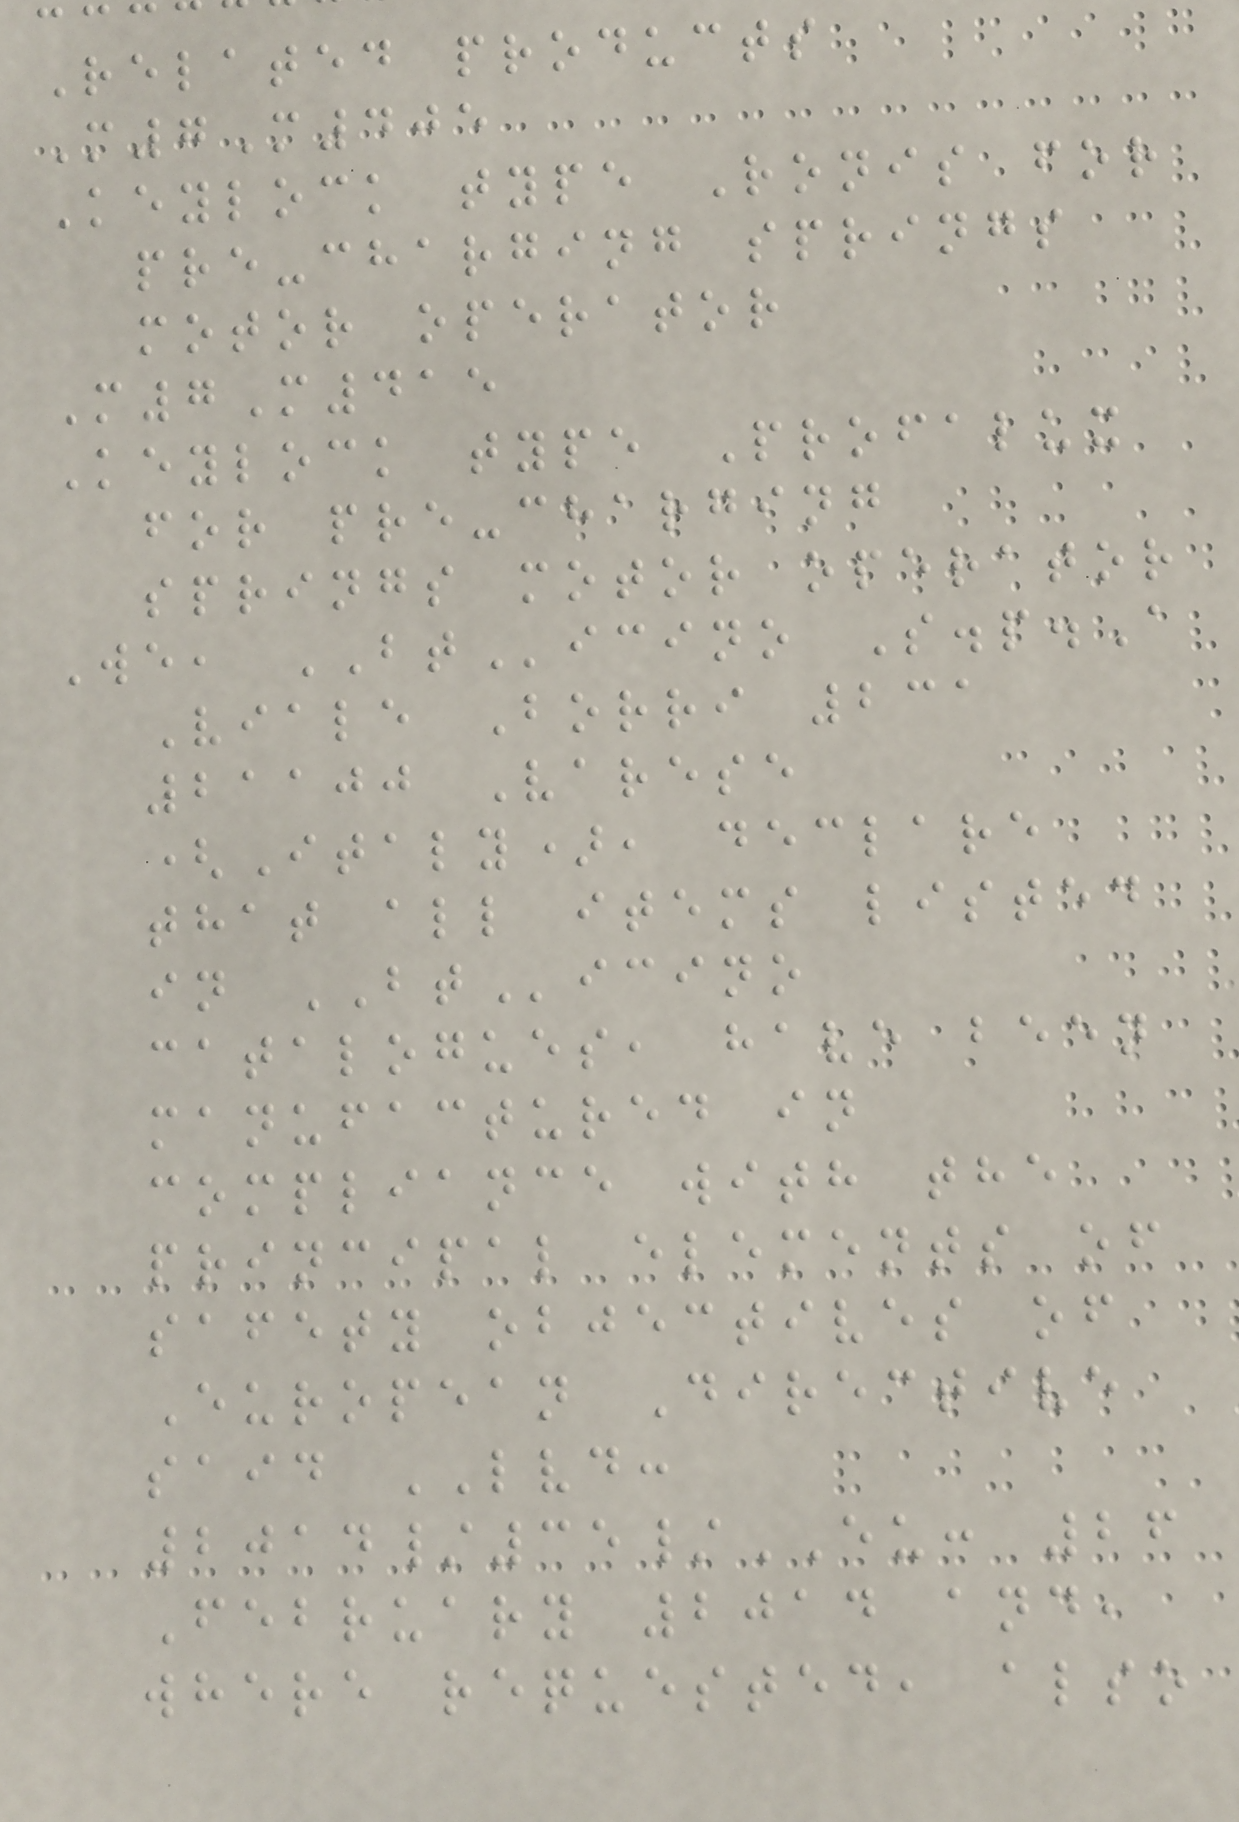Related products
M7M405
Keylock type Ronis for
pre-charging springs
motor operator
M7M415
Keylock type Profalux
for pre-charging
springs motor operator
We, BTicino S.p.A
Viale Borri 231
21100 Varese
(Italy), declare
that all items listed
in BTicino
catalogues, have been
manufactured in
compliance with the
principal elements of
safety objectives of
European Directive
said LVD:
2014/35/EU: 26
February 2014 and,
where requested, also
